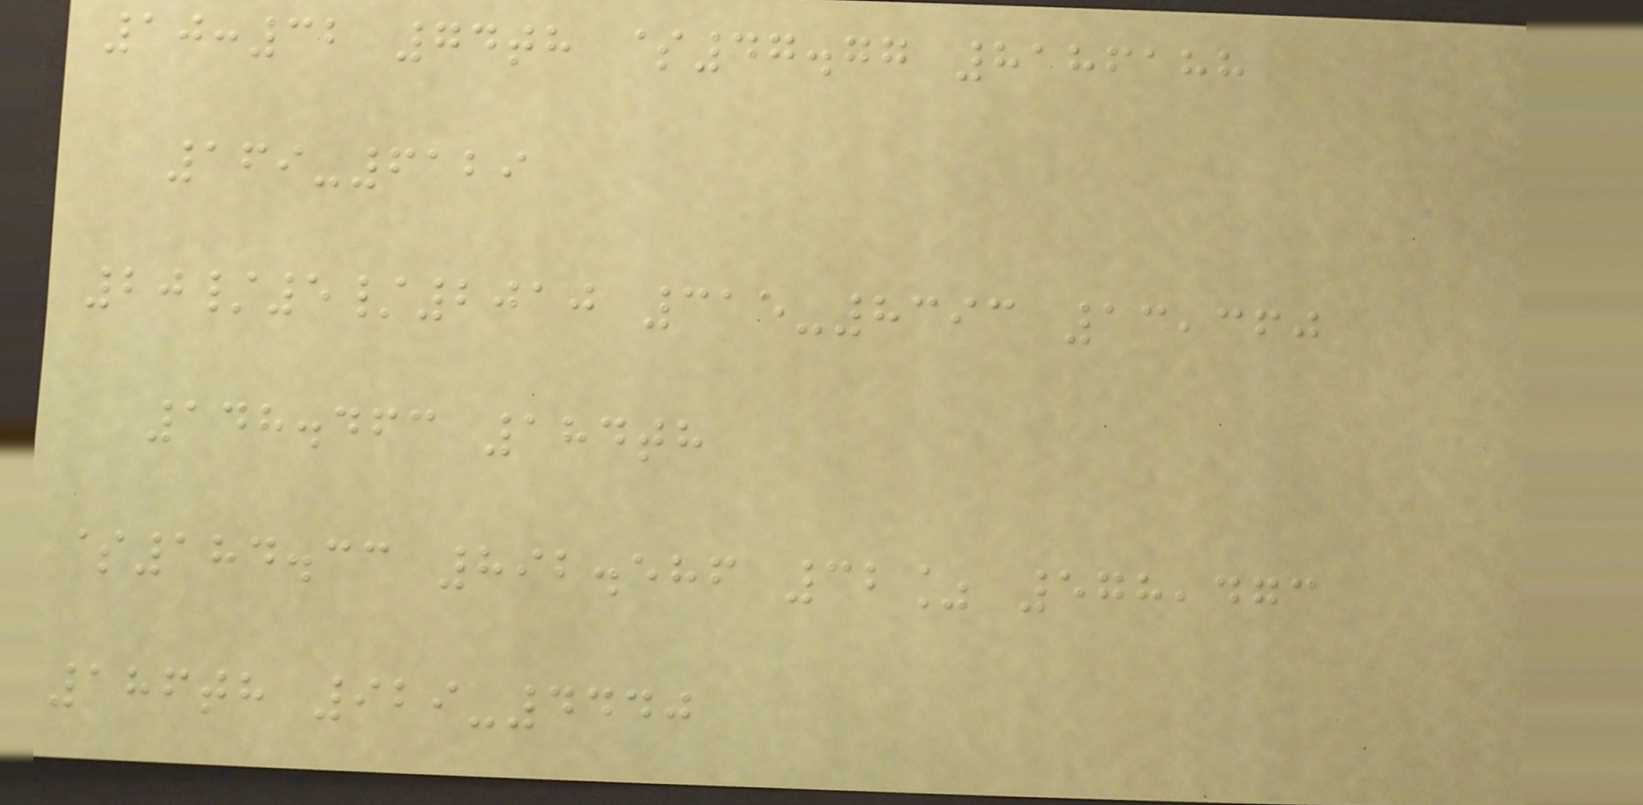10:32 74th $47.77 8186188
169-6129
20/5/2010 315-8393 13,360
148.463 184th
$184.33 892.586 32% 578,473
186th 929-4440
